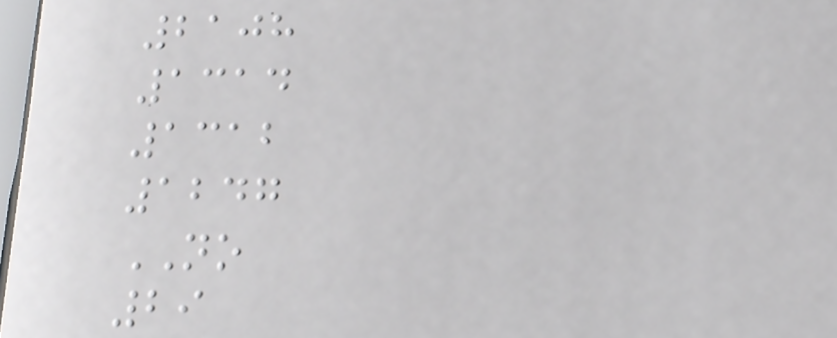2108
1314
1312
1247
NO
29
